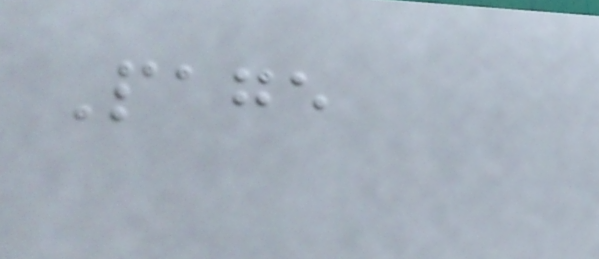Page
